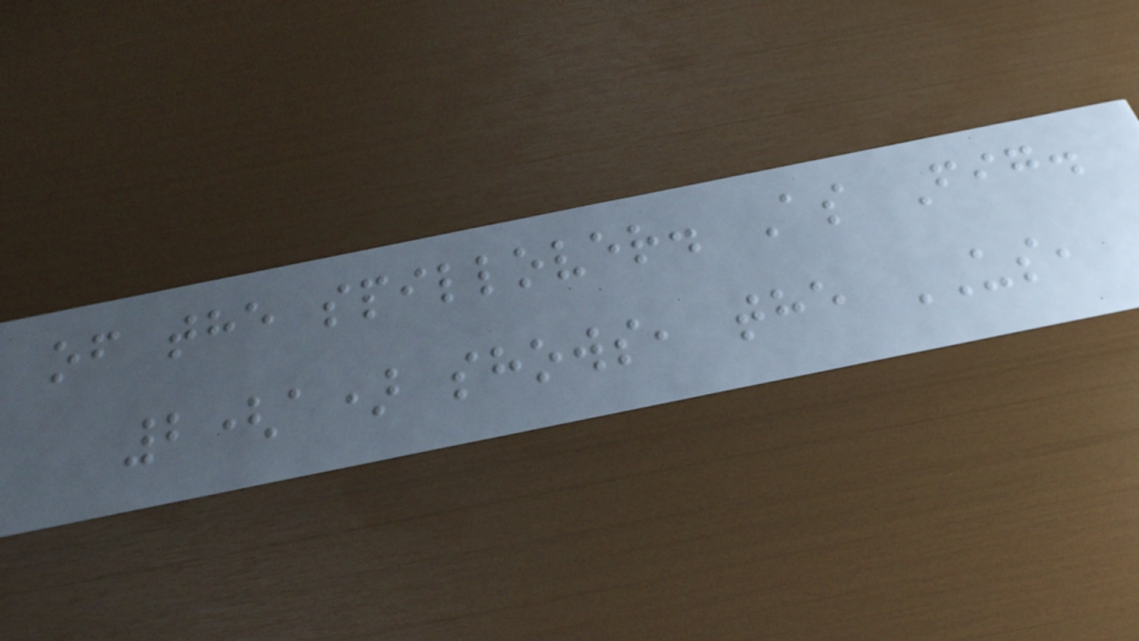of the spillover. As Fig.
2(a) shows, the US,
